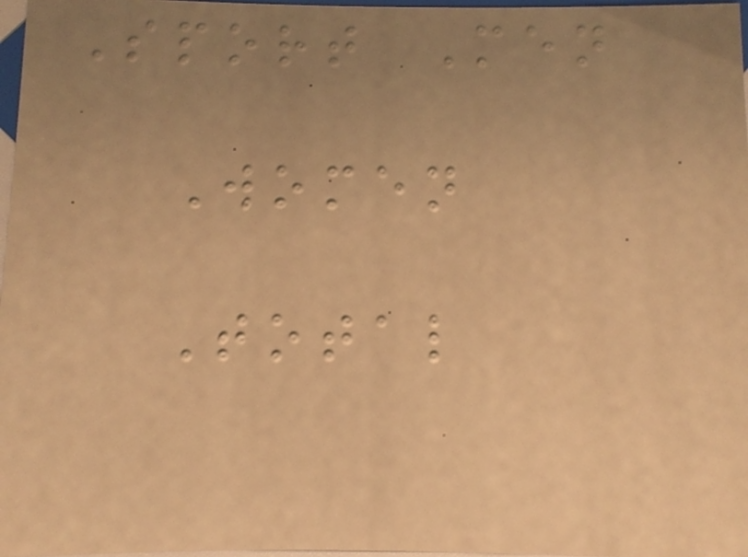Sport Men
Women
Total
